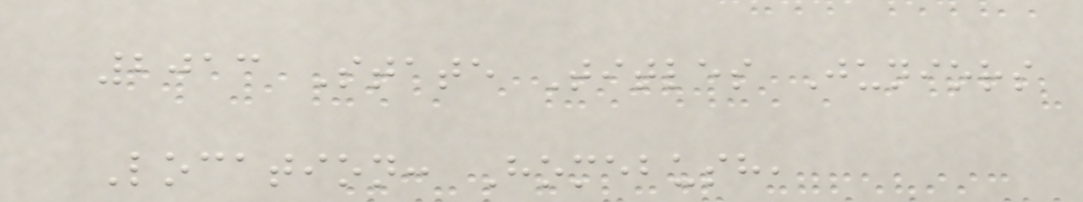2013 State Titles Juniors
Location: Homebush,
